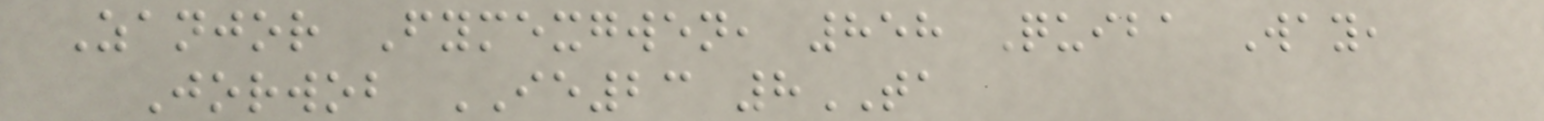Zanjor Fymexgwen, 858 Quiba Way,
Jorwob IE23 8TA
